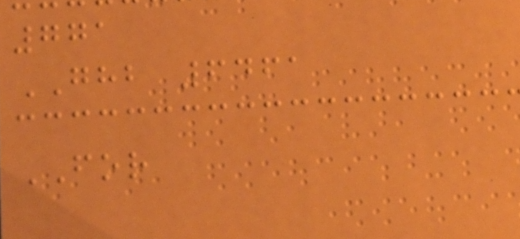771
GHB 6461
FOR
